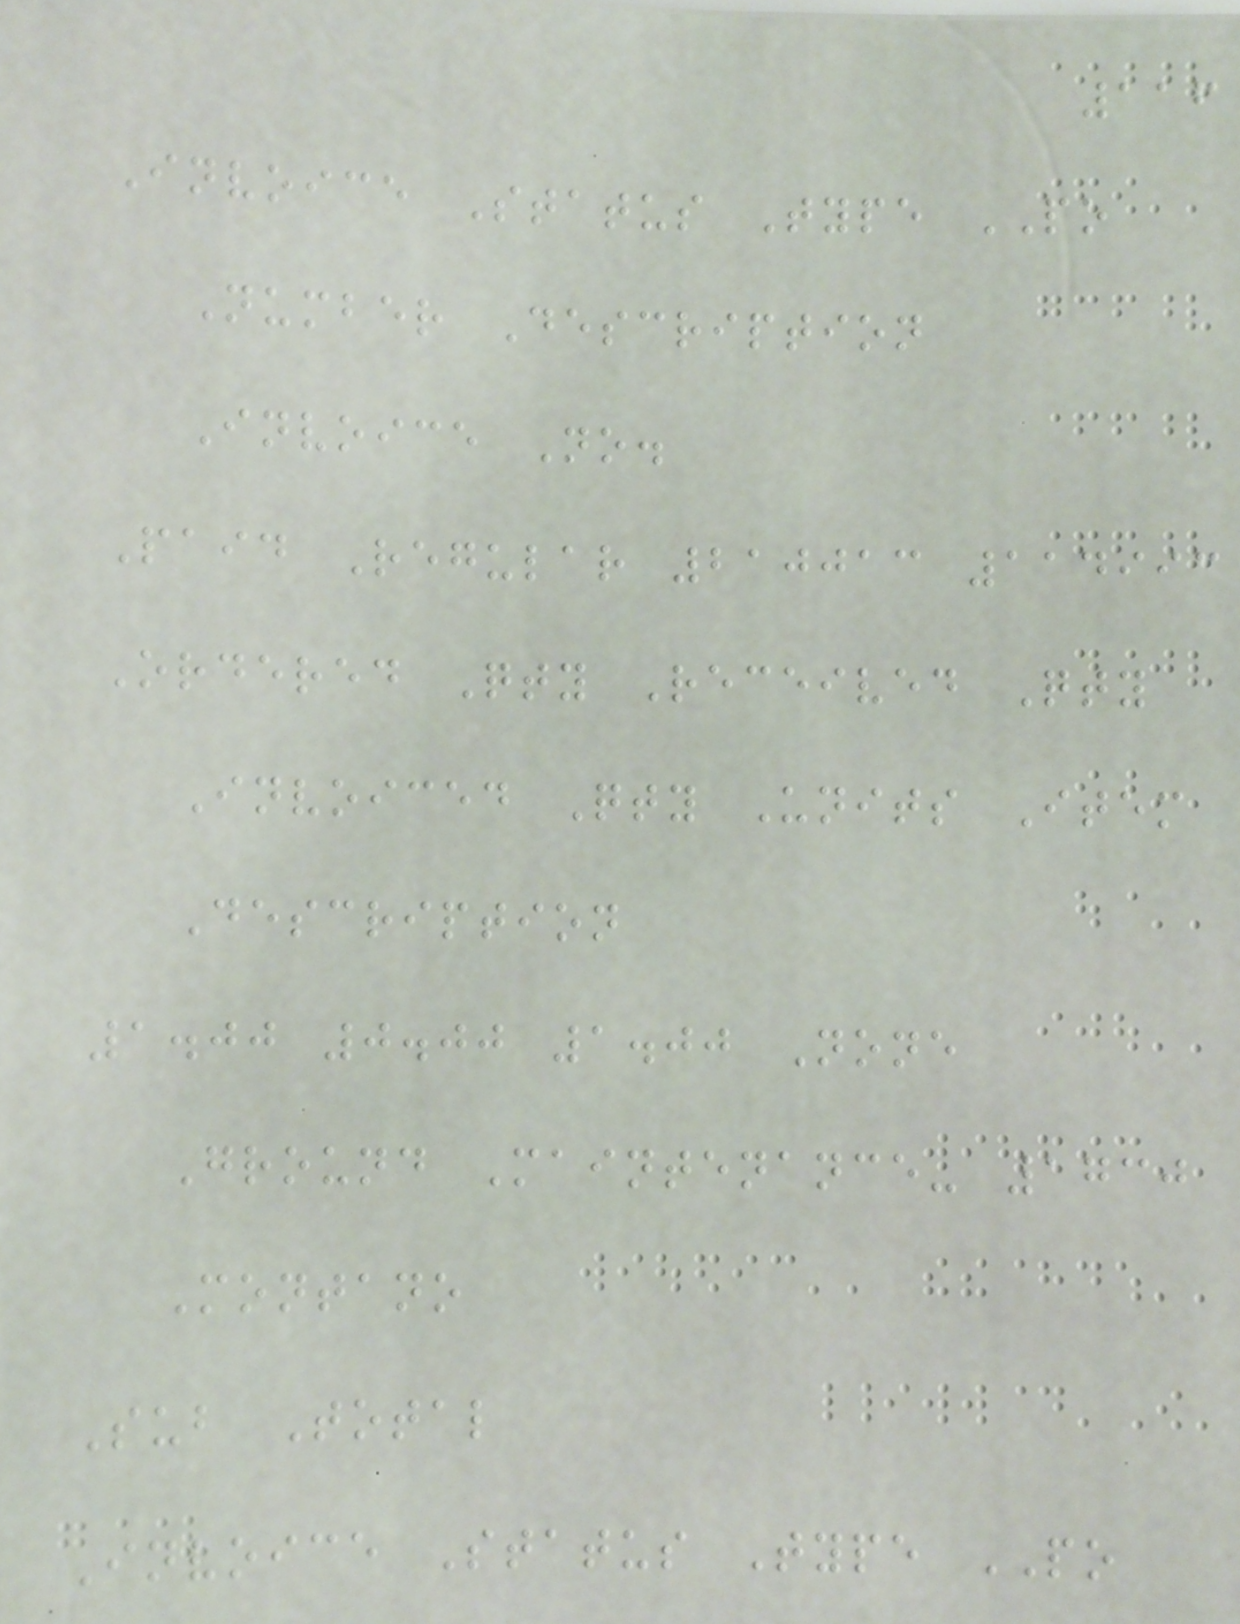116
Invoice Status Type PO
Number Description
Invoice No.
Paid Regular 210013 114993
Ordered Qty Received Qty
Invoiced Qty Units Item
Description
1.00 0.00 1.00 None
Ground Maintenance- 1730
Montano
Sub Total
Invoice Status Type PO
